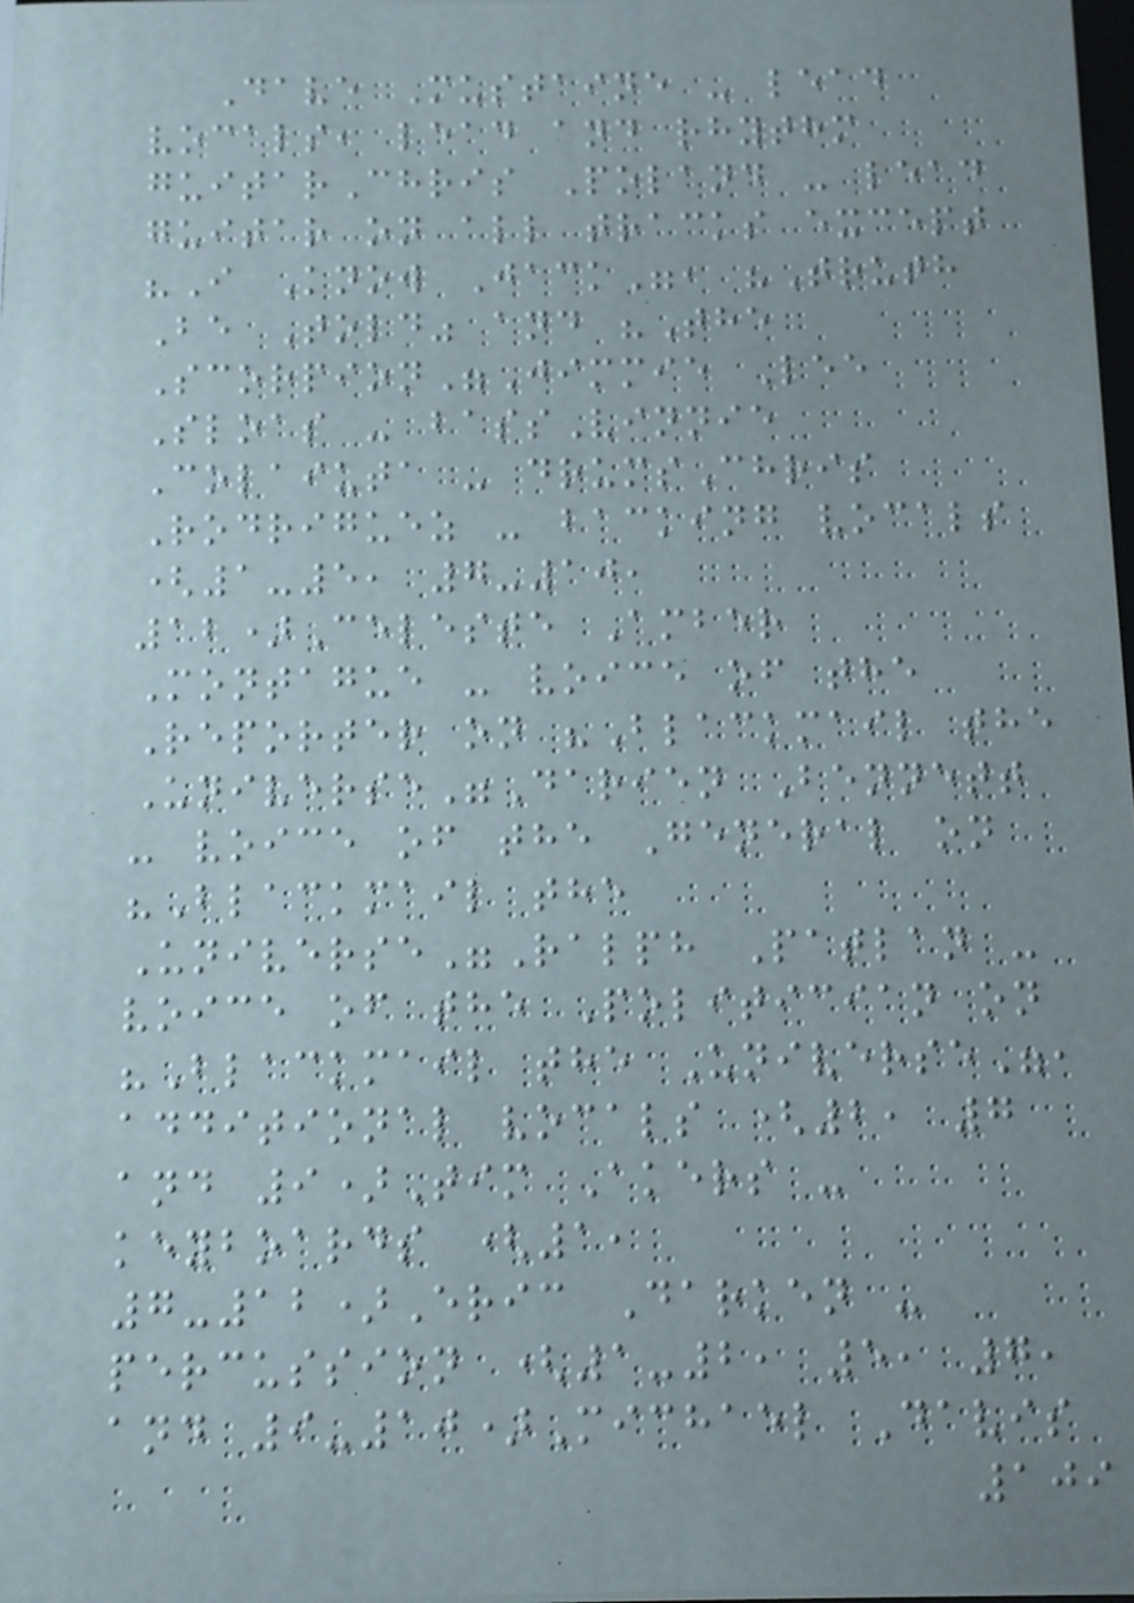Dave Mustaine - lead
vocals, lead and rhythm
guitarChris Poland - lead
guitar on all tracks except
"I Know Jack", "Truth
Be Told" and "The
Scorpion"Jimmie Lee
Sloas - bassVinnie
Colaiuta - drumsChris
Rodriguez - backing vocals
(1-5, 7-10,
12)Celeste Amber
Montague - voice of the
Reporter on "Blackmail the
Universe"Darien Bennett
- voice of the General on
"Blackmail the
Universe"Ralph Patlan -
voice of the Politician on
"Blackmail the Universe",
additional vocals (2, 7
and 9)Tim Akers -
keyboards (1,
7-12)Eric Darken -
percussion (1-2, 5, 7,
and 9-10)Michael Davis
109
